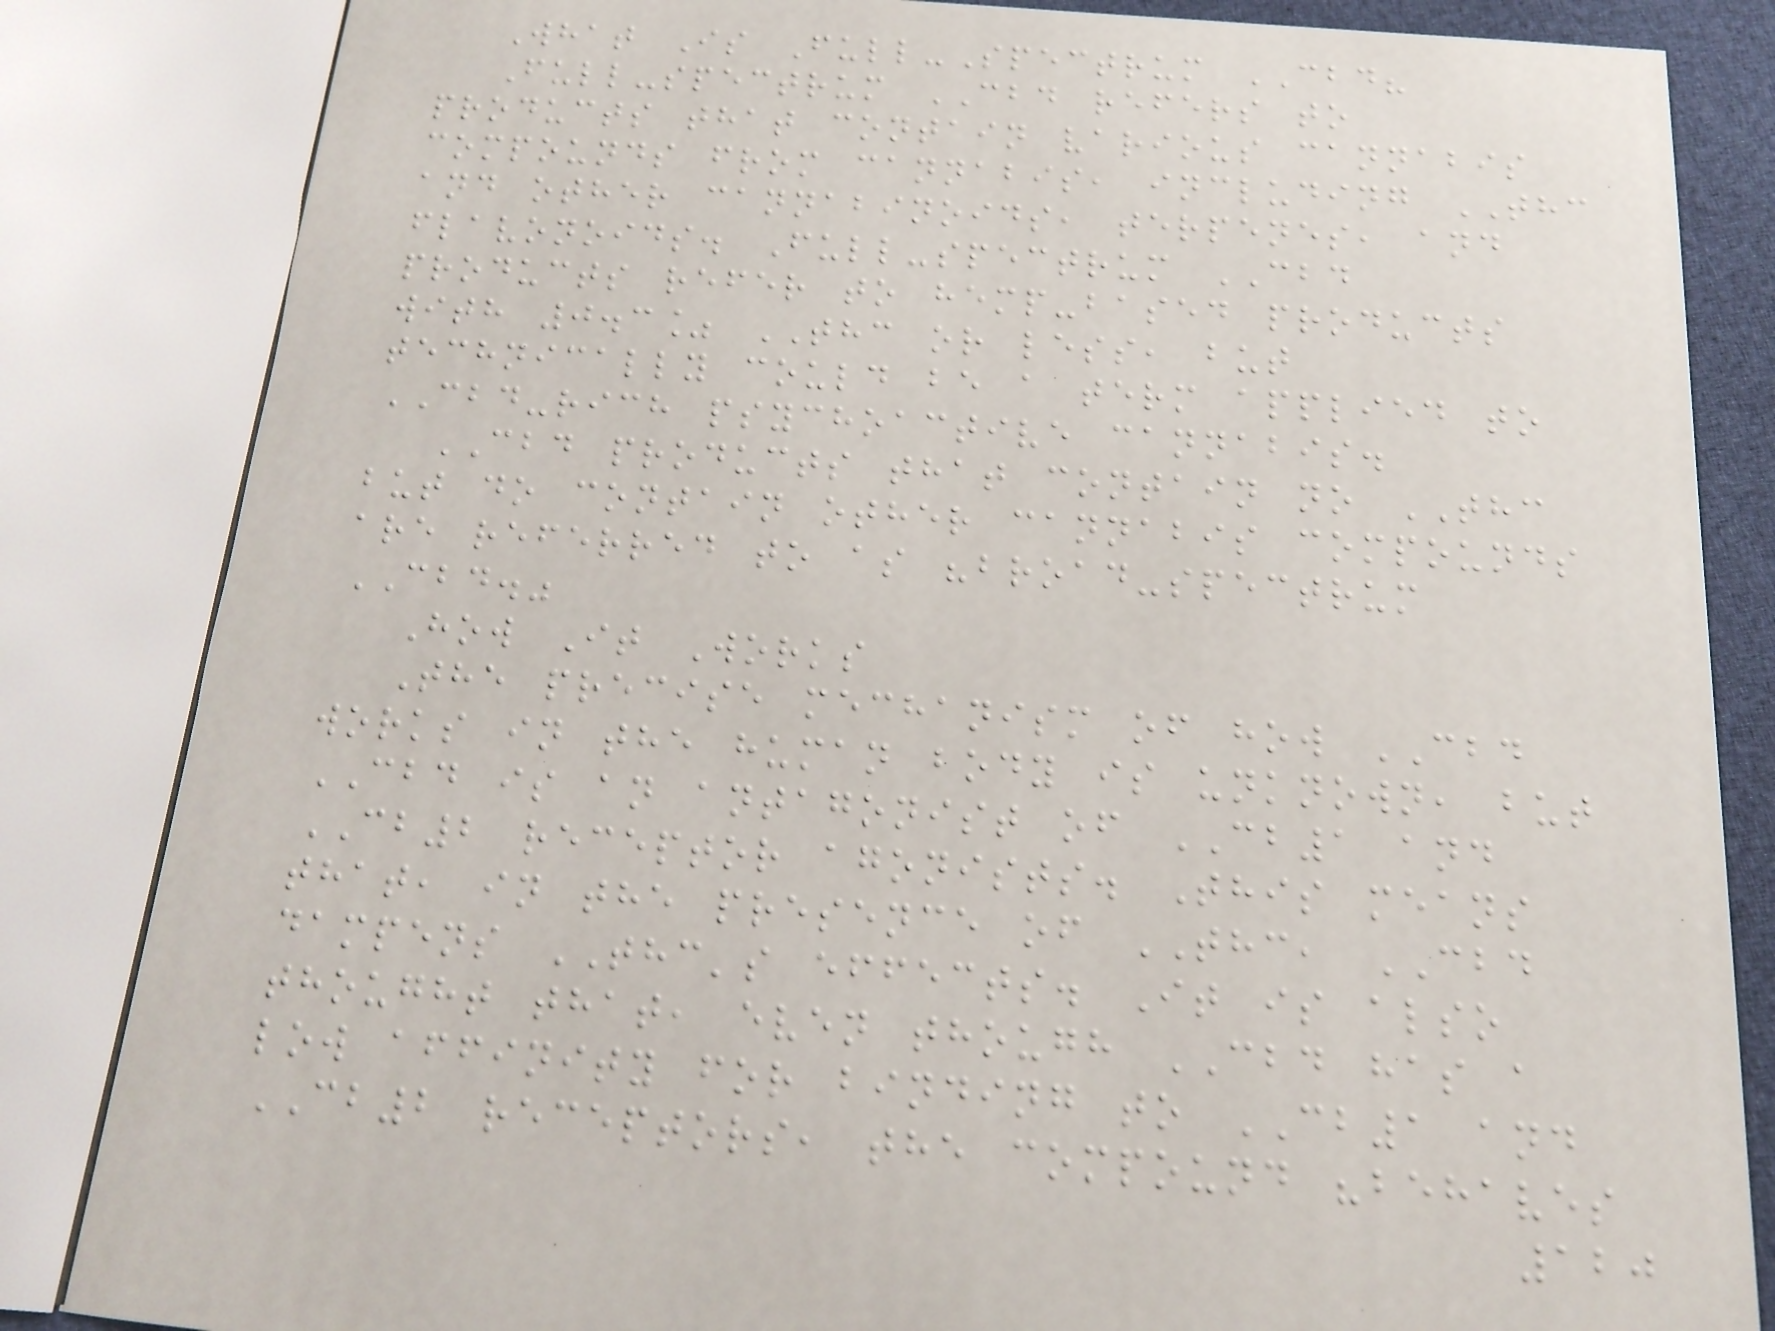What Is Full-Spectrum CBD?
Full-spectrum CBD refers to
products that contain various cannabis
compounds from cannabis, including THC
and other cannabinoids, terpenes, and
flavonoids. Full-spectrum CBD
products refer to hemp-based products
with 0.3% THC or less, but
technically could be a term applied to
CBD-rich psychoactive cannabis.
CBD products that contain no THC
but do contain other cannabis compounds
are referred to as "broad-spectrum
CBD."
How It Works
The precise mechanism of how CBD
works in the human body is unknown, but
CBD is an antagonist of CB1 and
CB2 receptor agonists. This means
that, in the presence of THC, CBD
dampens THC's effects. It is also
thought that, even though CBD has a
low affinity for binding to CB1 and
CB2 receptors, the compound "behaves
120
